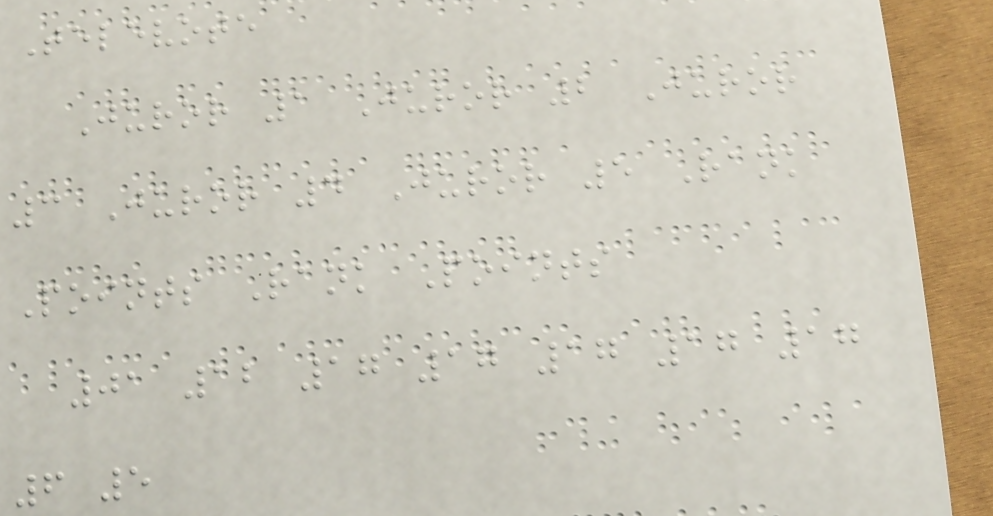Televote
Juror 1 Juror 2 Juror
3 Juror 4 Juror 5 Rank
Points Rank Points
01 12 17 17 17 17 17
6 5
